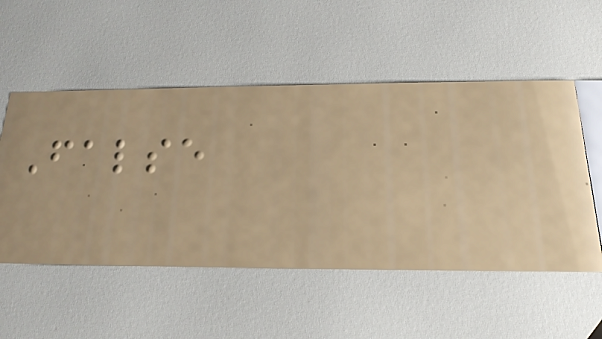False
